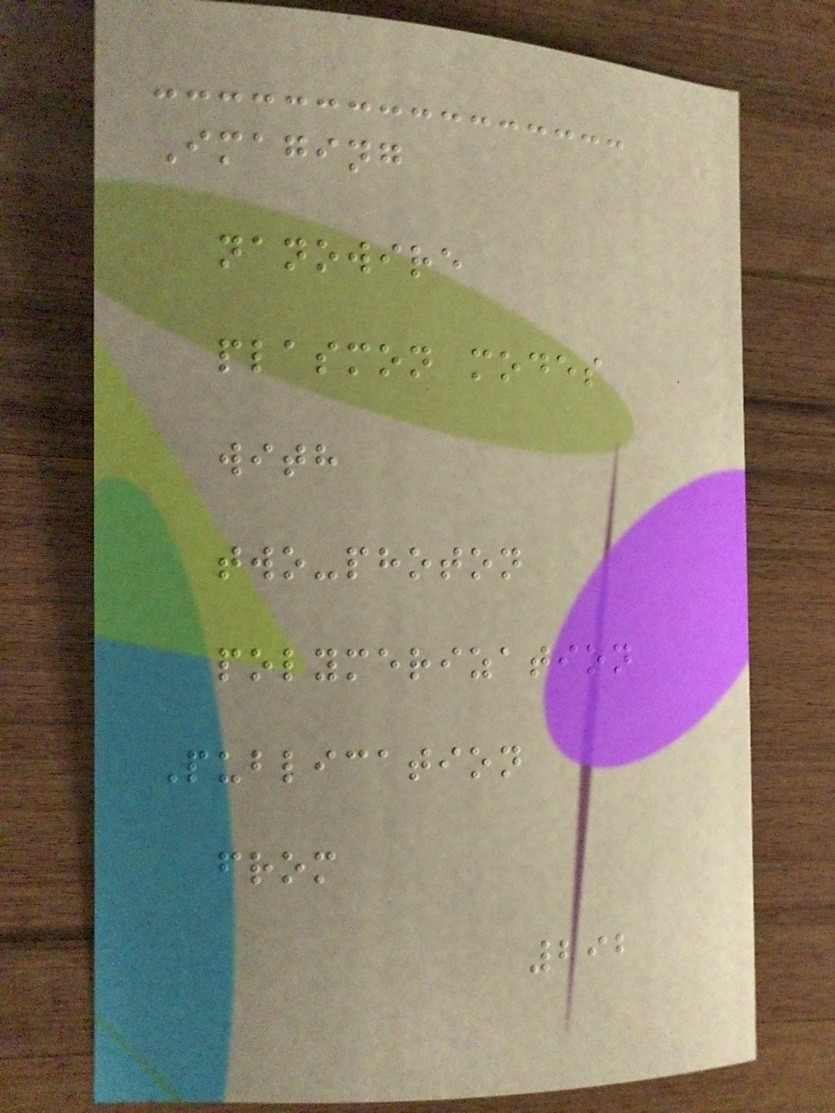Imaging
nanowire
plasmon modes
with
two-photon
polymerization
Publication
from
292
